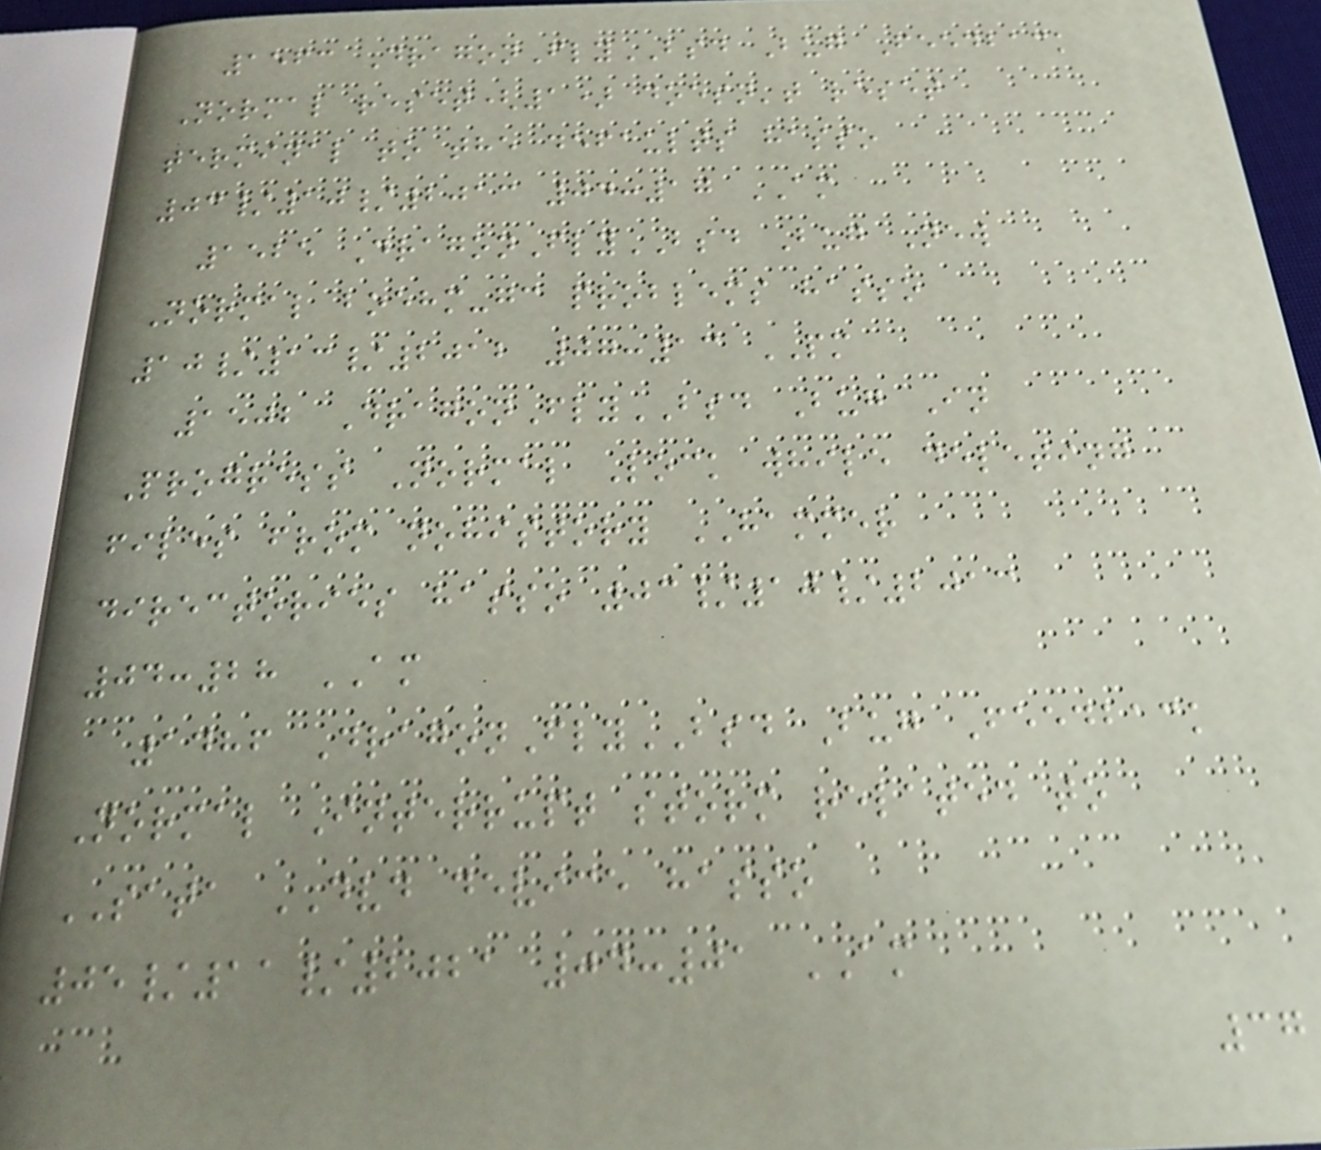1563 DragonFlyBSD Bug Feedback
Normal reset(1) doesn't reset
terminal to the defaults hasso
03/10/2013 04:17 AM
1525 DragonFlyBSD Bug New
Normal boehm-gc problems hasso
10/13/2012 07:13 PM
1502 DragonFlyBSD Bug In
Progress Normal Lock while deleting
files from nohistory HAMMER
directories hasso 03/10/2013
04:28 AM
1486 DragonFlyBSD Bug Feedback
Normal Interrupt storm related to
SATA DVD device hasso
05/11/2021 04:01 AM
37
